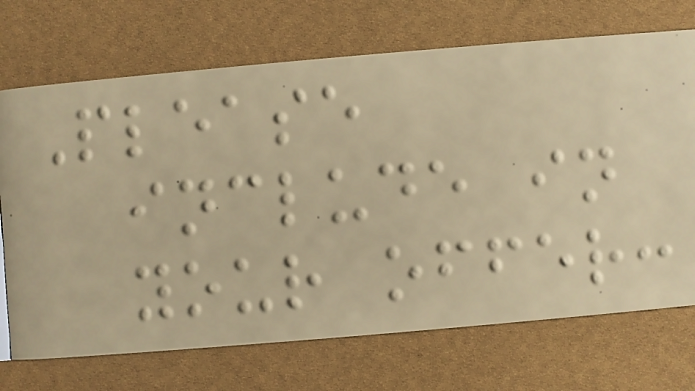Please
include in
your offer:
